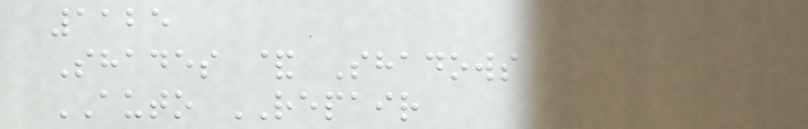1125
Shades & Shadows
AUTO REPAIR
